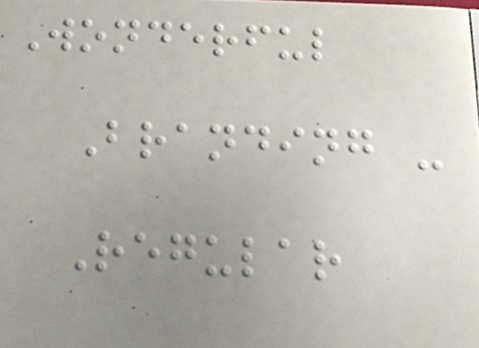Wonderful
Branding -
Regular
